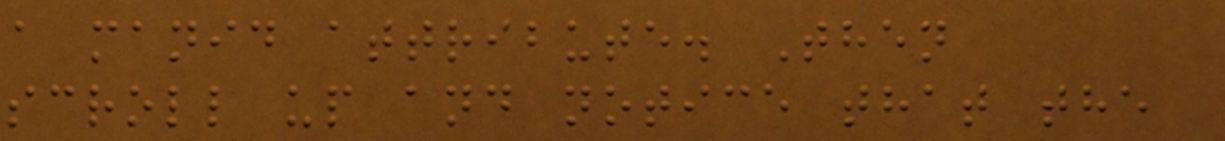a manid attribute. Then
scroll up and notice that the
